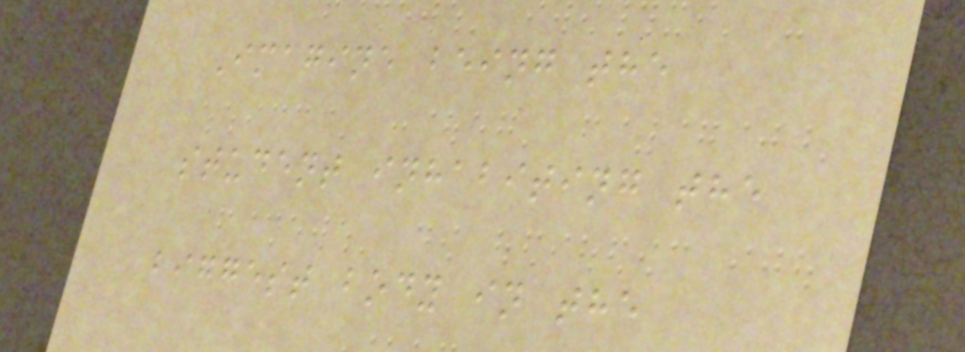Imagine being the
student inhabiting the
biggest body in the
